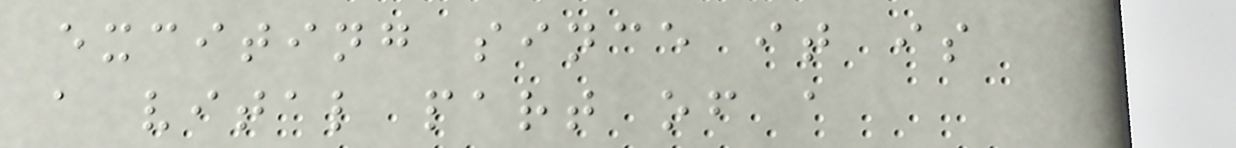exciting since it is
a vital part of a
